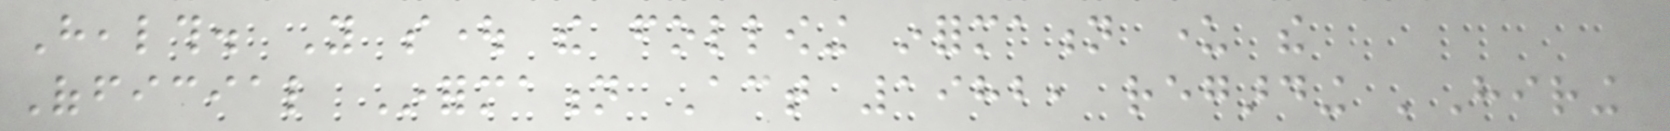Health. You sought the following information under the
Official Information Act 1982, regarding 'Hiring
